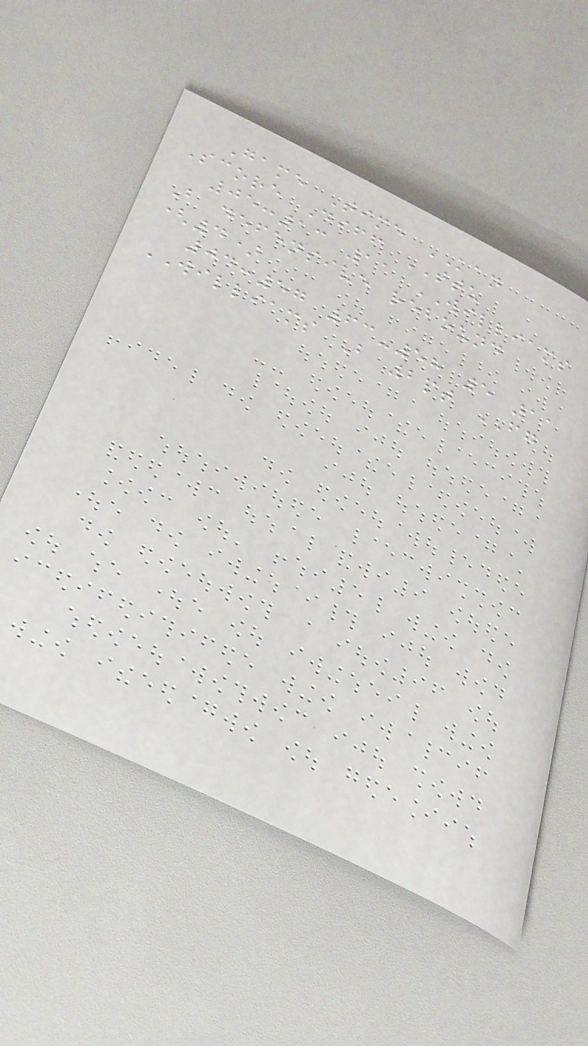Game Time KAN
Score Diff TTU
05:13 11 WILLIAMS
B defensive rebound
(4)
04:57 63-58 5 11
WILLIAMS B 2pt FG
